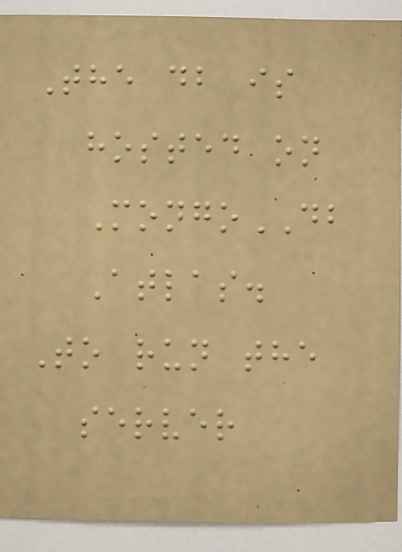The db is
hosted on
MongoDB
Atlas.
To run the
server
